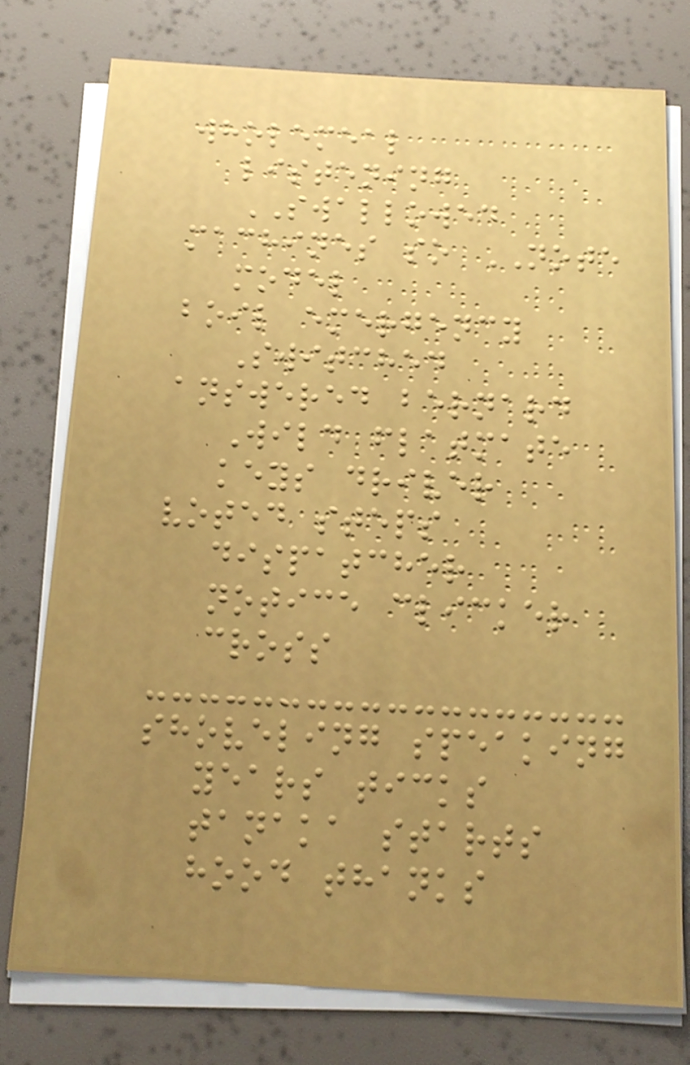wholemeal
listening
SWALLOWED
machines so NOTE
model
boil emergency
Switched
answered bernard
Wild flatmate
keys driver
voted steps
dispatcher
notice clicker
cross
shoveling speaking
years ticks
tanaka starts
hood thanks
